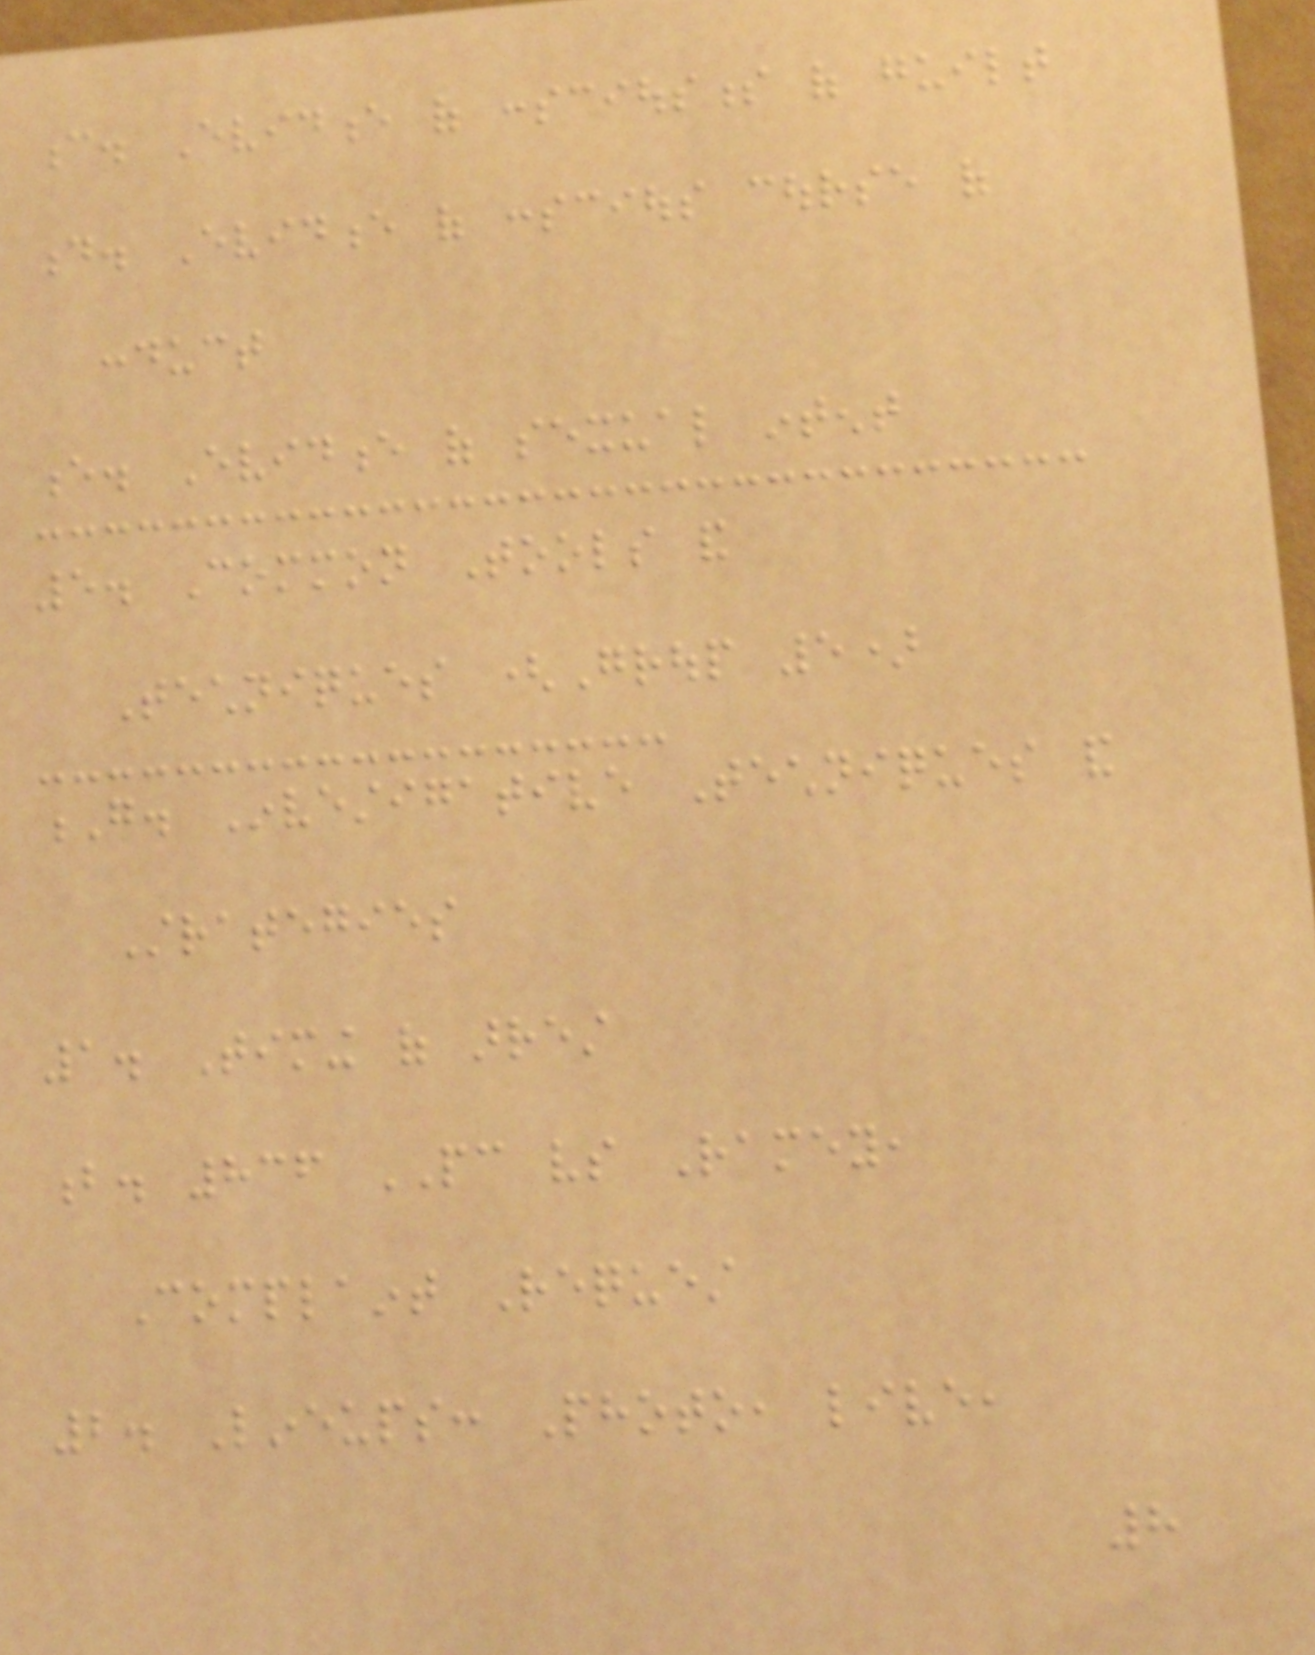c. Evidence of consciousness of guilt
d. Evidence of conscious course of
conduct
e. Evidence of sexual intent
5. Common Tools and
Techniques (Group 5)
G. Investigative Techniques and
Strategies
1. Timing of arrest
b. 836 PC vs Ramey,
Complaint Request
2. Lineups: Photo, live,
8
